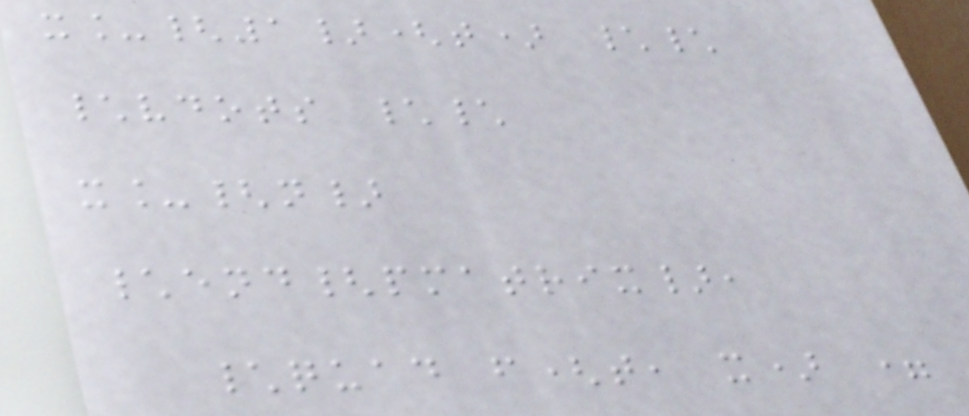x_{1}(t) \\
\vdots \\
x_{n}
\end{pmatrix},
\quad f(t, x) =
